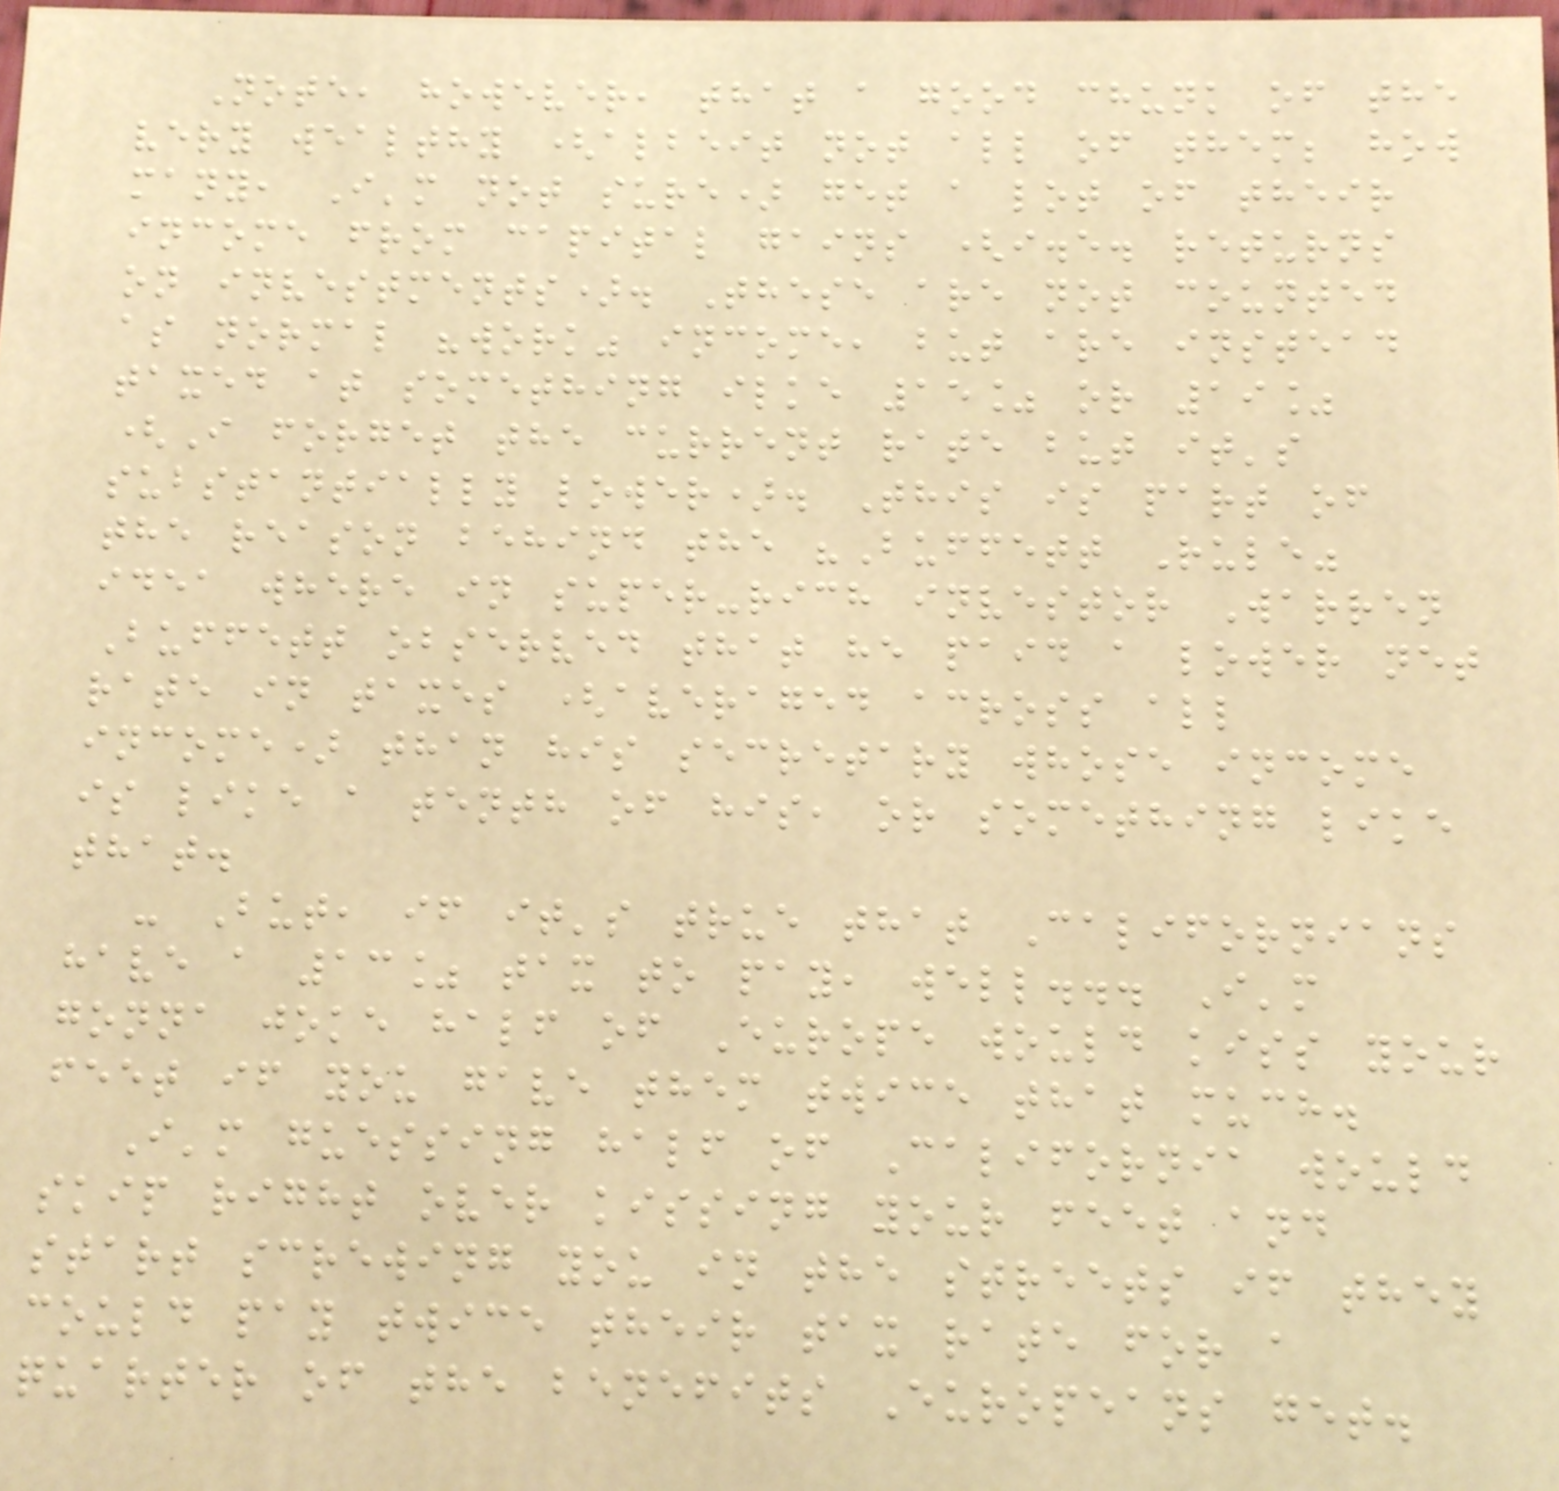Note, however, that a good chunk of the
very wealthy (albeit not all of them; how
many, I'm not sure) get a lot of their
income from capital gains (i.e. returns
on investments). These are not counted
as normal "work" income, but are instead
taxed at something ilke 15% or 19%
(I forget the current rate but it's
substantially lower). This is part of
the reason behind the "Buffett Rule"
idea where in super-rich investor Warren
Buffett observed that he paid a lower net
rate in taxes (averaged across all
income) than his secretary whose income
is like a tenth of his, or something like
that.
- But, if it's true that Californians
have a 13% tax to pay, well... I'm
gonna joke half of Europe would kiss your
feet if you gave them twice that much.
I'm guessing half of California would
skip right over kissing your feet and
start screwing you in the streets if they
could pay twice their tax rate for a
quarter of the benefits Europeans get.
